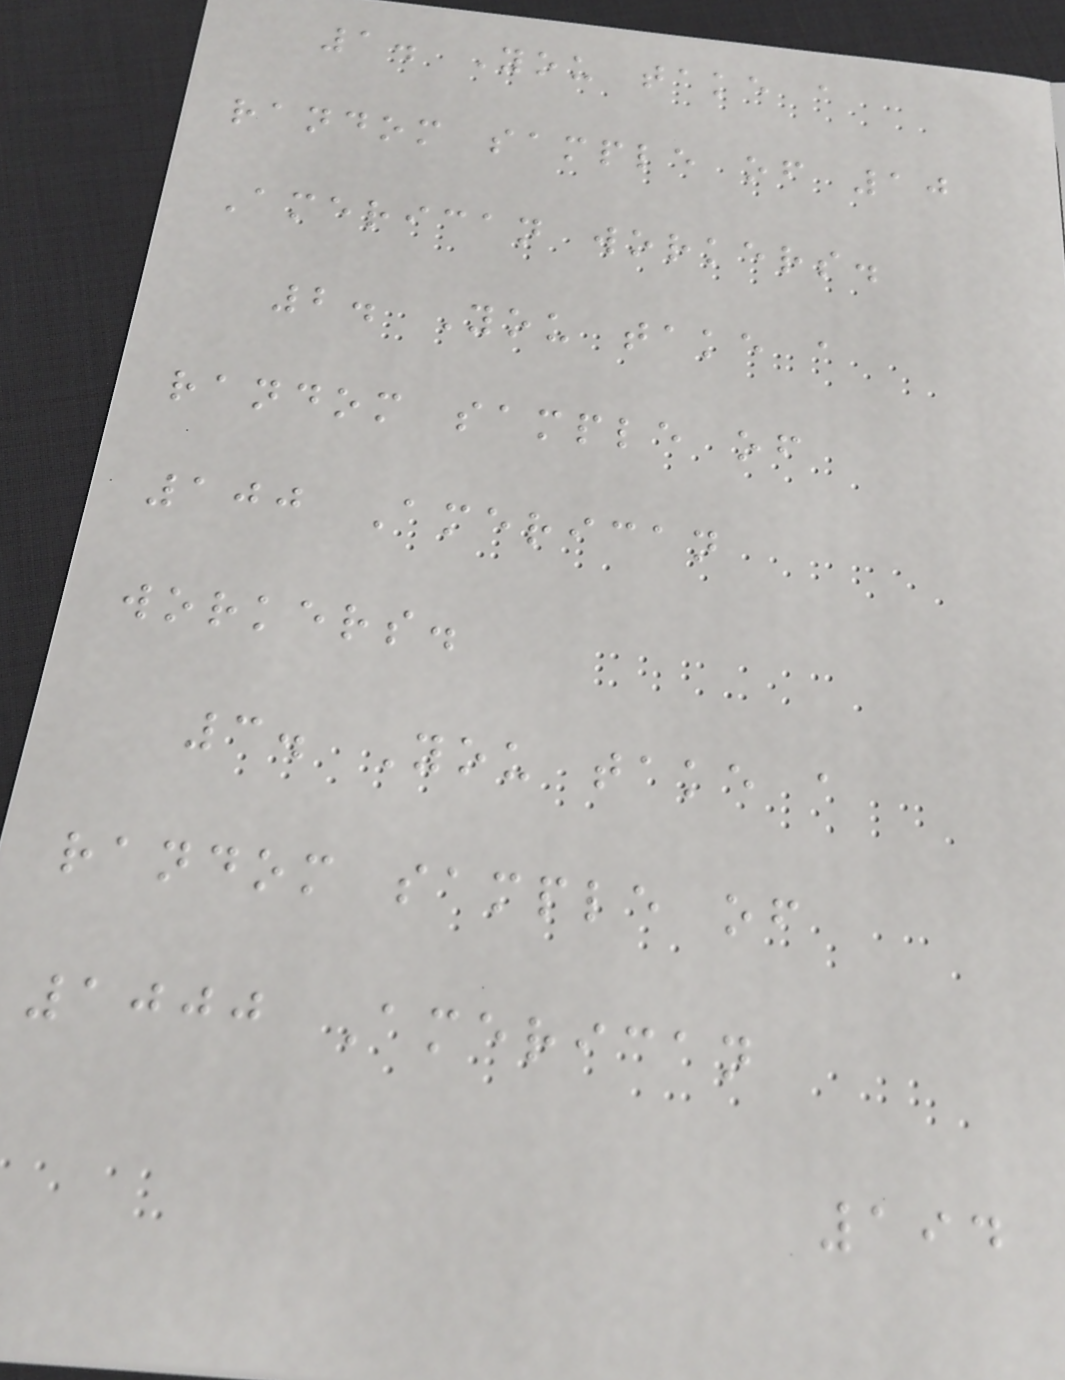1. You take a
random sample of 10
American workers.
2. You take a
random sample of
100 American
workers.
3. You take a
random sample of
1000 American
194
